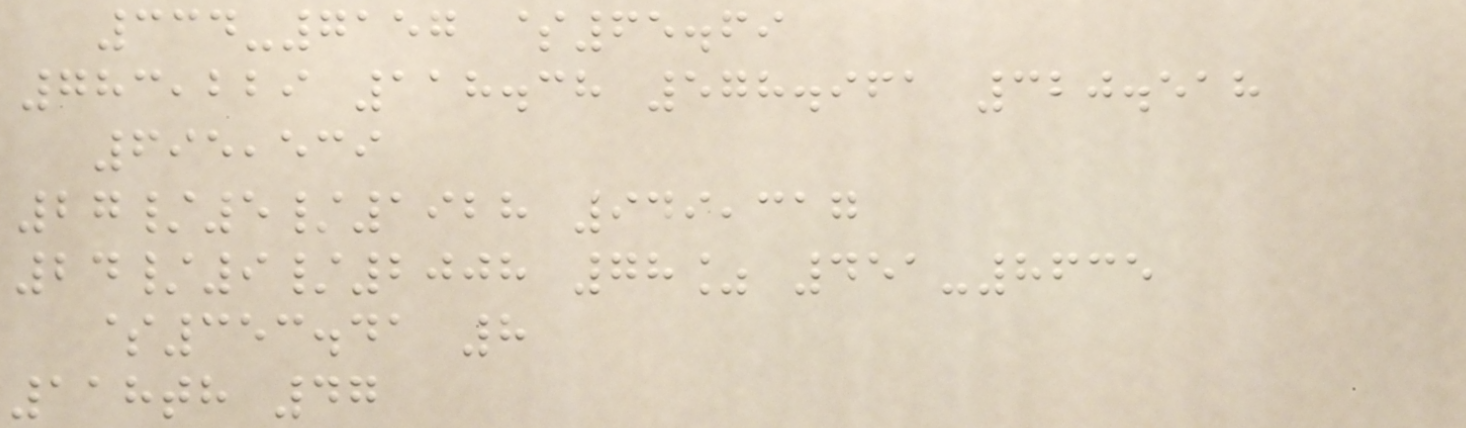334-7157 $65.69
783,229 118.38 578.961 320.518
695,539
27/5/1928 949,317
24/9/2008 78% 451-8635
$353.41 8
118th 47
